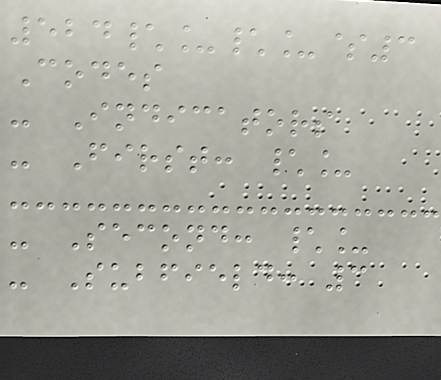524\_\_$3
Codes
- Indicators
- First: \_
- Second: \_
- Subfield: 3
